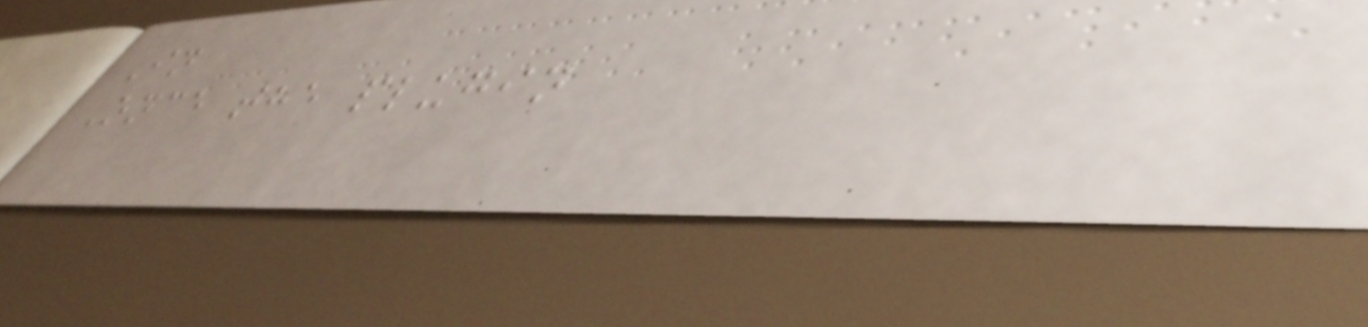In
Once the plugin
